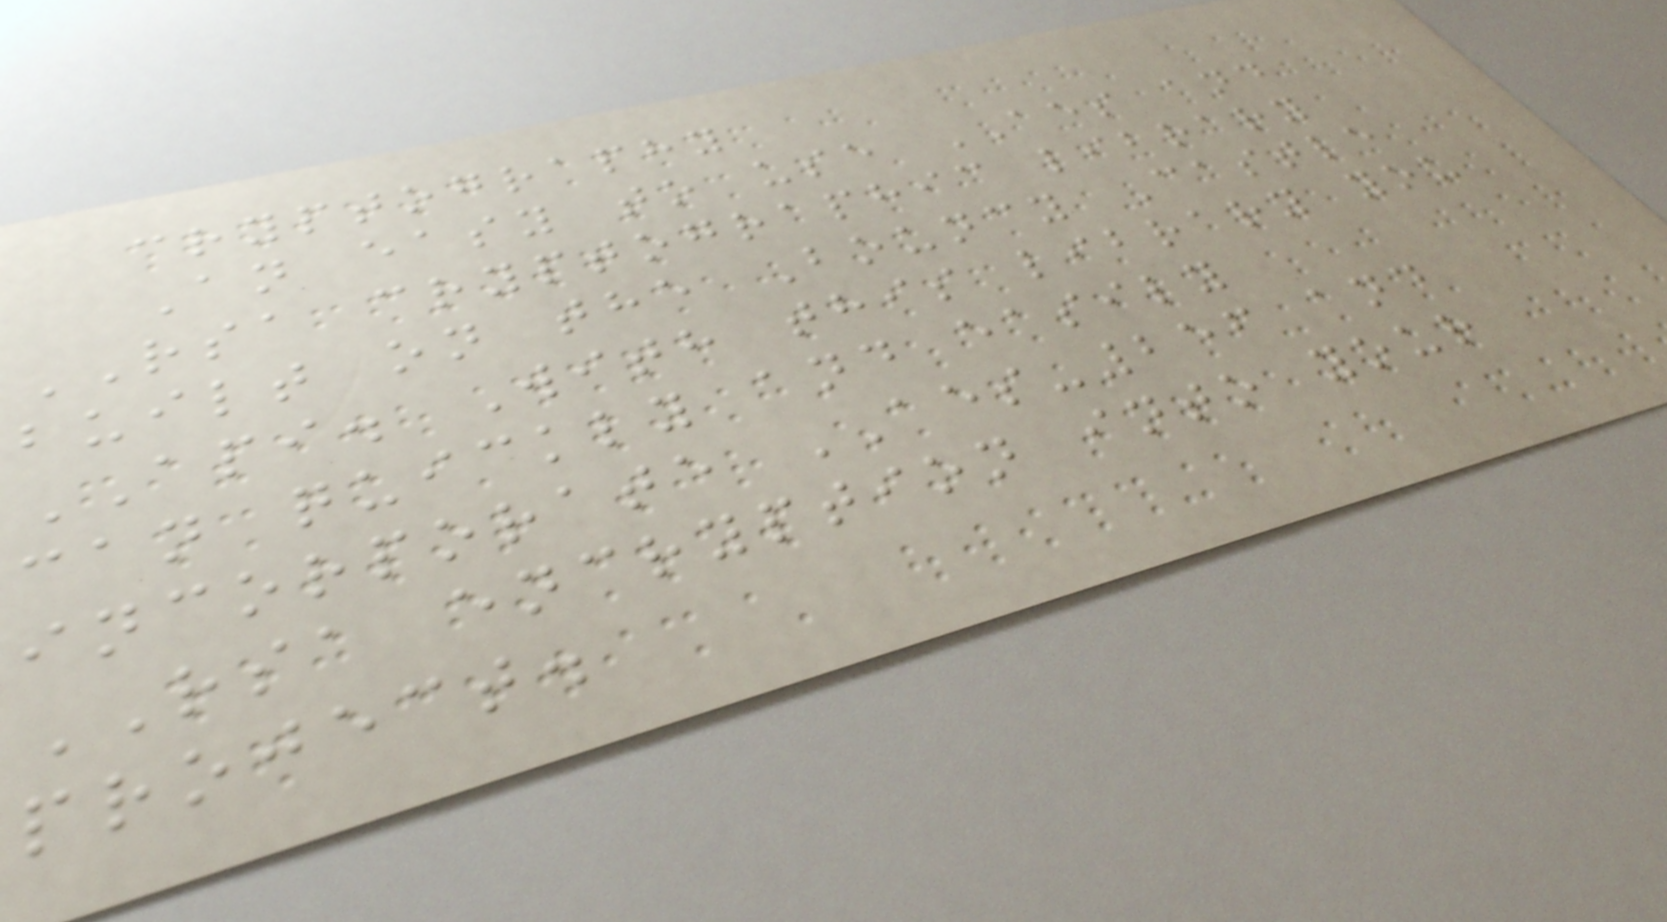cryptography
An easy to use AES and
RSA cryptographic library
built on the Bouncy Castle
API. With this library you
can quickly and easily
incorporate AES-256 and
RSA encryption into your
project.
